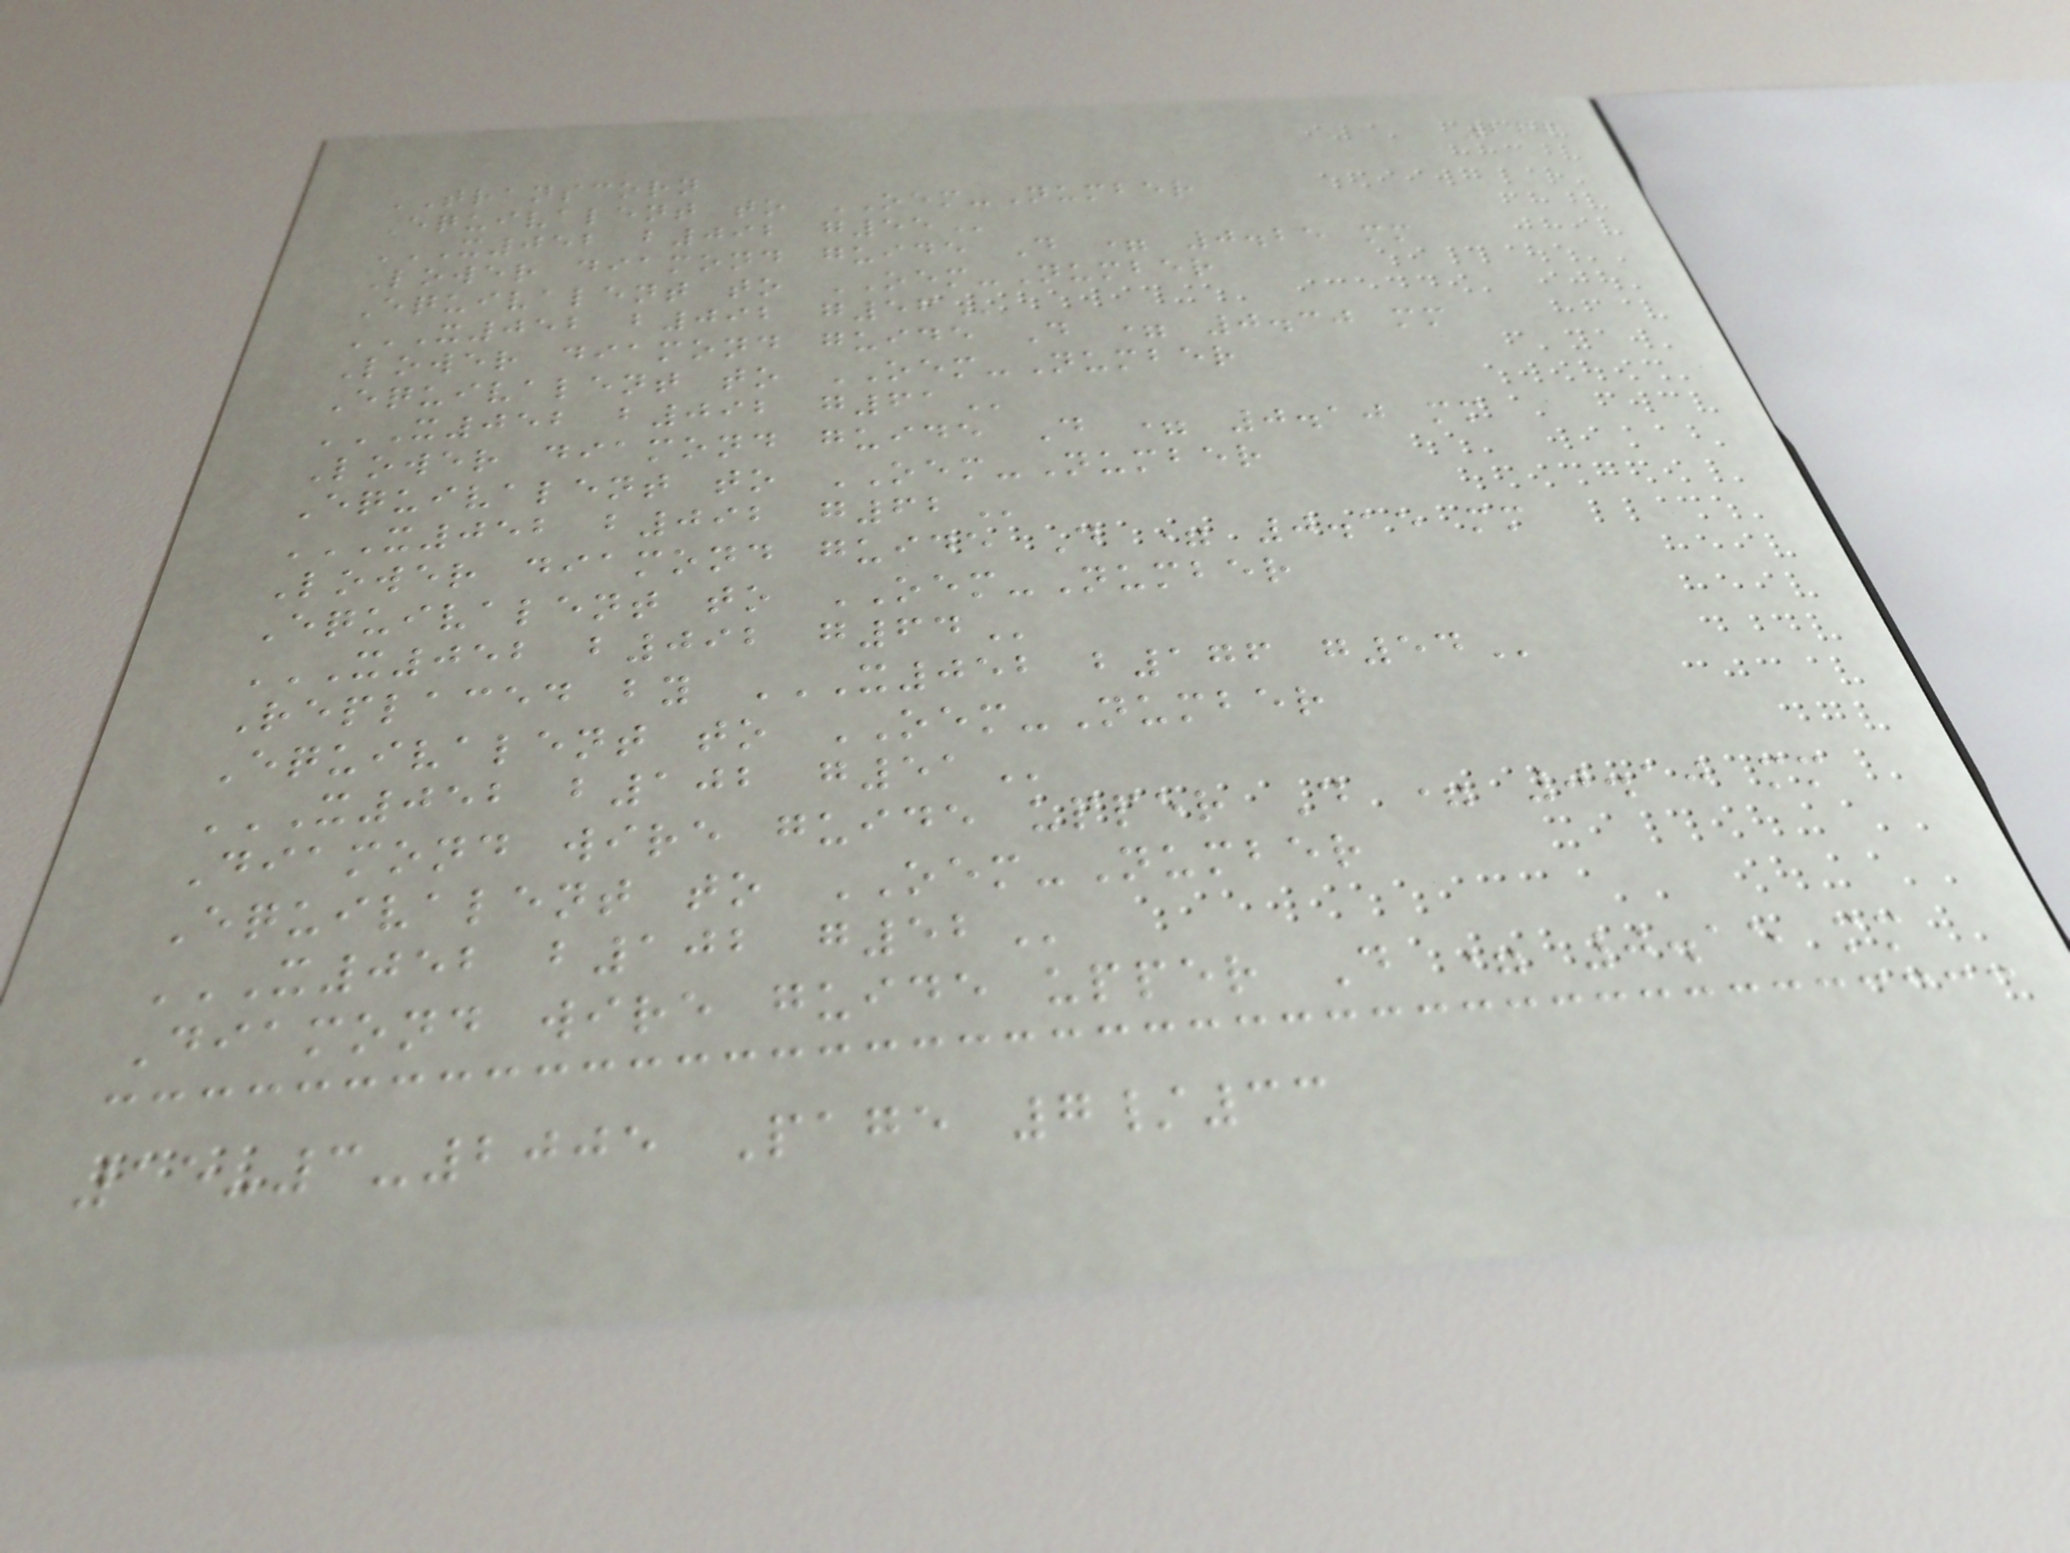266
TRANSCORN
Equivalent to OEM-Number
X052 B092 G55
Lower diamond guide D = 0.25 mm
Equivalent to OEM-Number
X052 B092 G56
Lower diamond guide D = 0.30 mm
Equivalent to OEM-Number
X052 B092 G61
Lower diamond guide D = 0.10 mm
Equivalent to OEM-Number
X052 B092 G62
Lower diamond guide D = 0.15 mm
Equivalent to OEM-Number
X052 B092 G64
Replaced by X052 B176 G54
Equivalent to OEM-Number
X052 B102 G51
Diamond wire guide upper D = 0.10 mm
Equivalent to OEM-Number
X052 B102 G52
Diamond wire guide upper D = 0.15 mm
15-3-2005 Page 7/33
